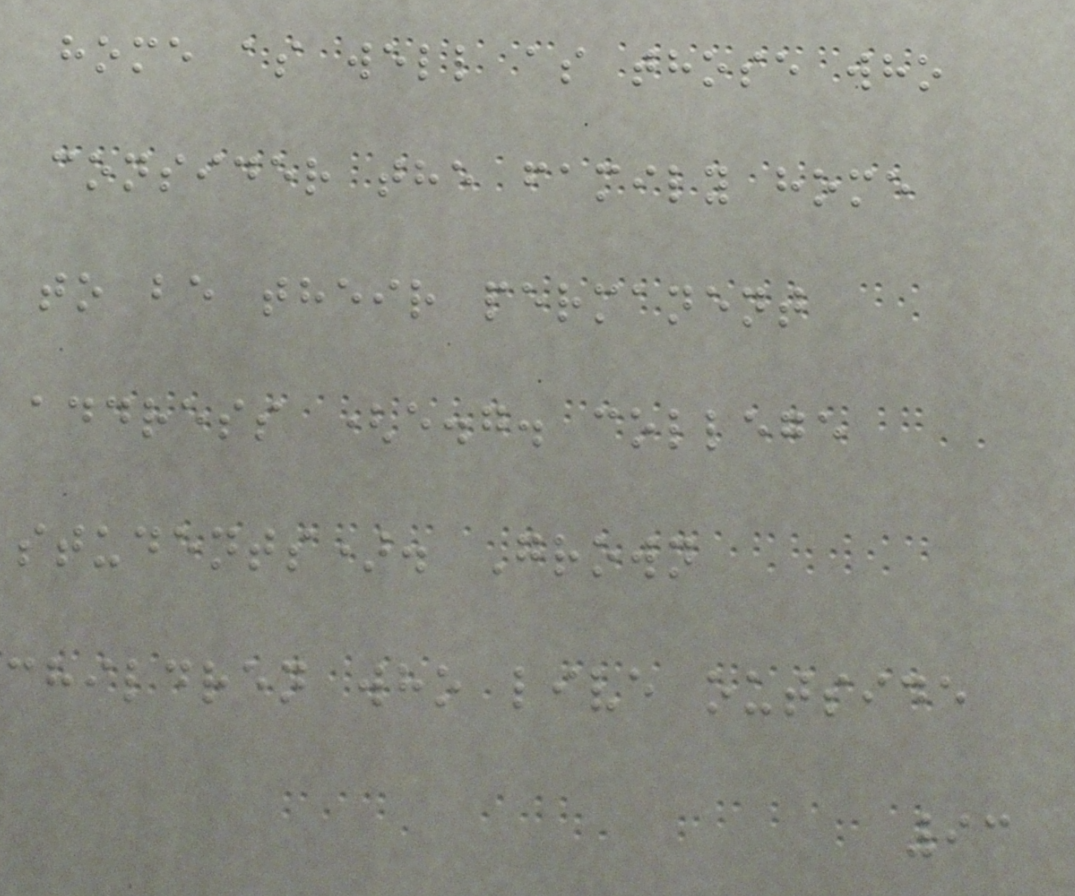home as well as those who
consider the family home
to be their permanent
address (e.g. college
students). Grown
children who live outside
93
